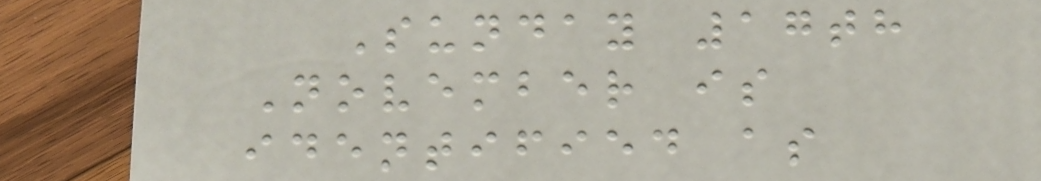Sunday 17th
November is
identified as
